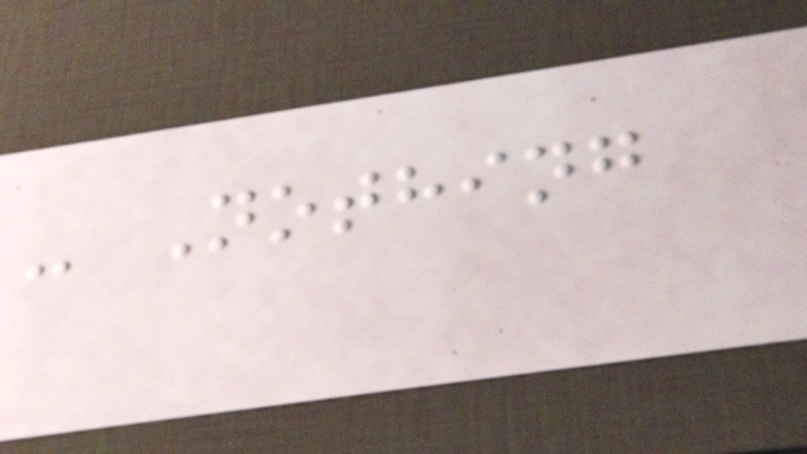- Nothing
